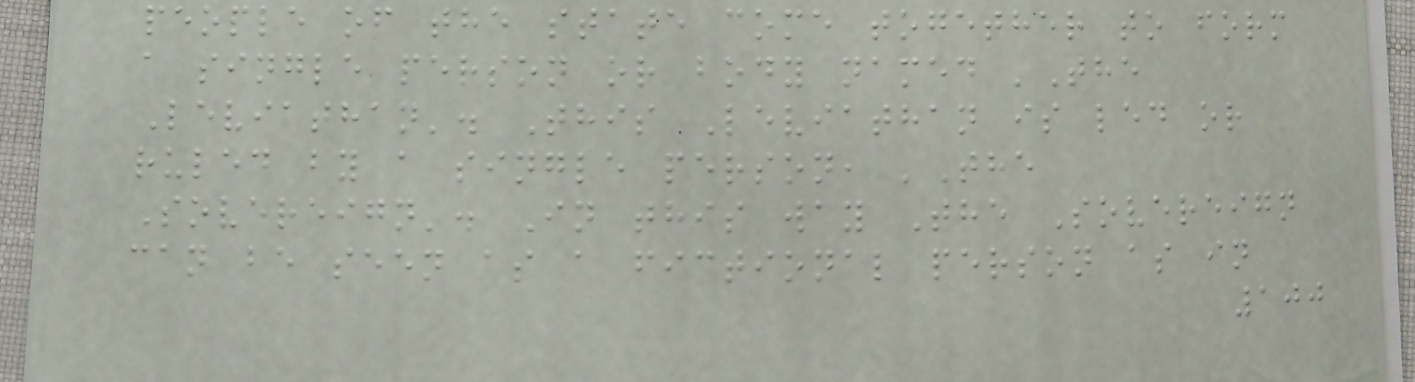people of the state come together to form
a single person or body named 'The
Leviathan'. This Leviathan is led or
ruled by a single person, 'The
Sovereign'. In this way The Sovereign
can be seen as a fictional person as in
100
